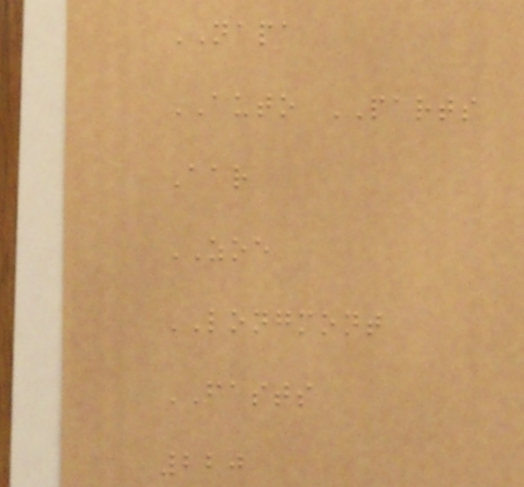NAPA
AUTO PARTS
Aar
ZOE
LONGMONT
FASTS
220
